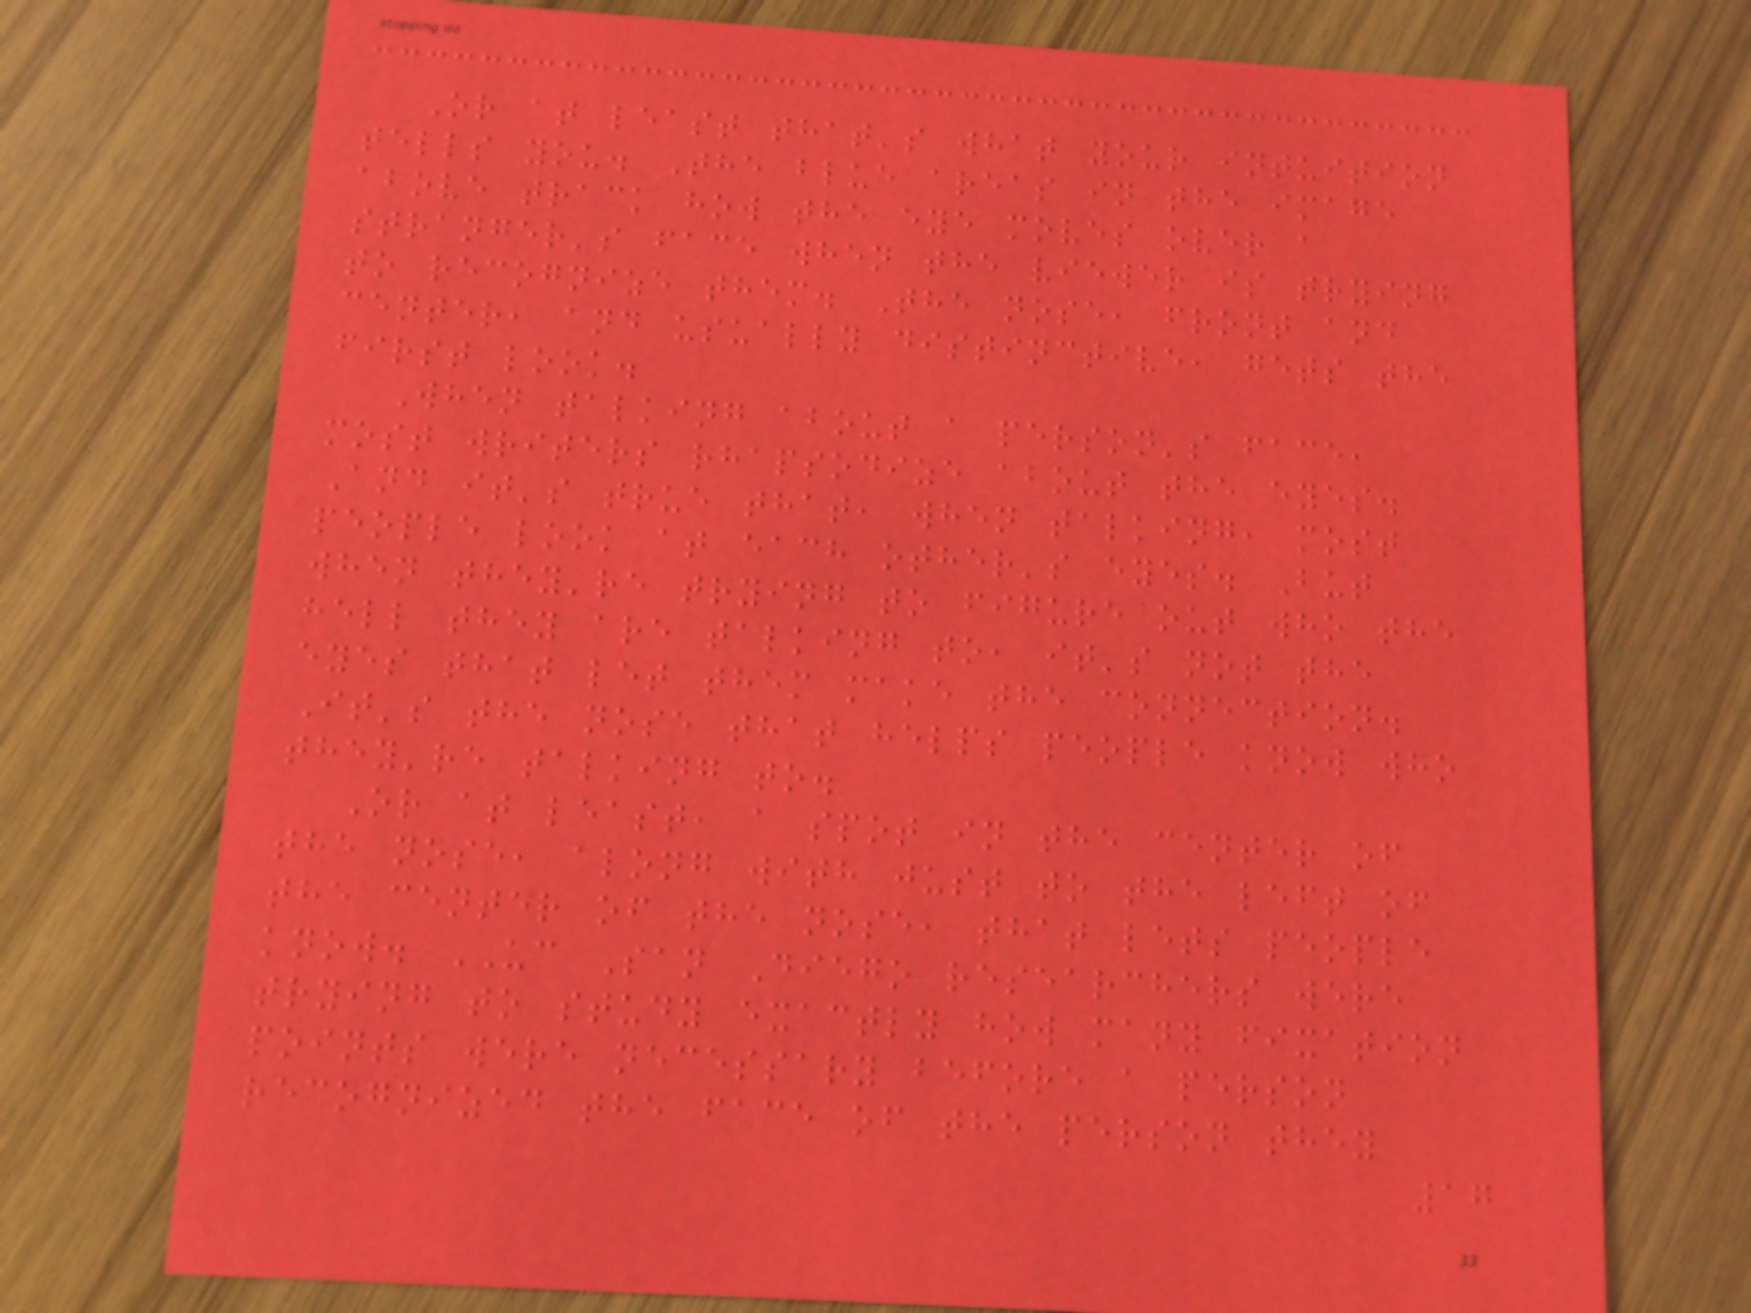Or at least that's what your intuition
tells you. The blue areas in the image
above track how the eye moves over a
stranger's face when the viewer is trying
to recognize them. The nose, front and
center, and usually distinctive, gets the
first look.
When talking about a person's face,
most writers rhapsodize about the eyes.
And it's true that, when talking, most
people look at each other's eyes. But
when they're trying to figure out who the
hell they are talking to, it's not the
eyes that let them make the connection.
It's the nose that helps people know who
they're talking to.
Or at least, a spot in the center of
the nose, along with just to the left of
the center of the nose, that lets people
know. UC San Diego researchers were
trying to study exactly how many fixation
points were necessary before a person
recognized the face of the person they
17
